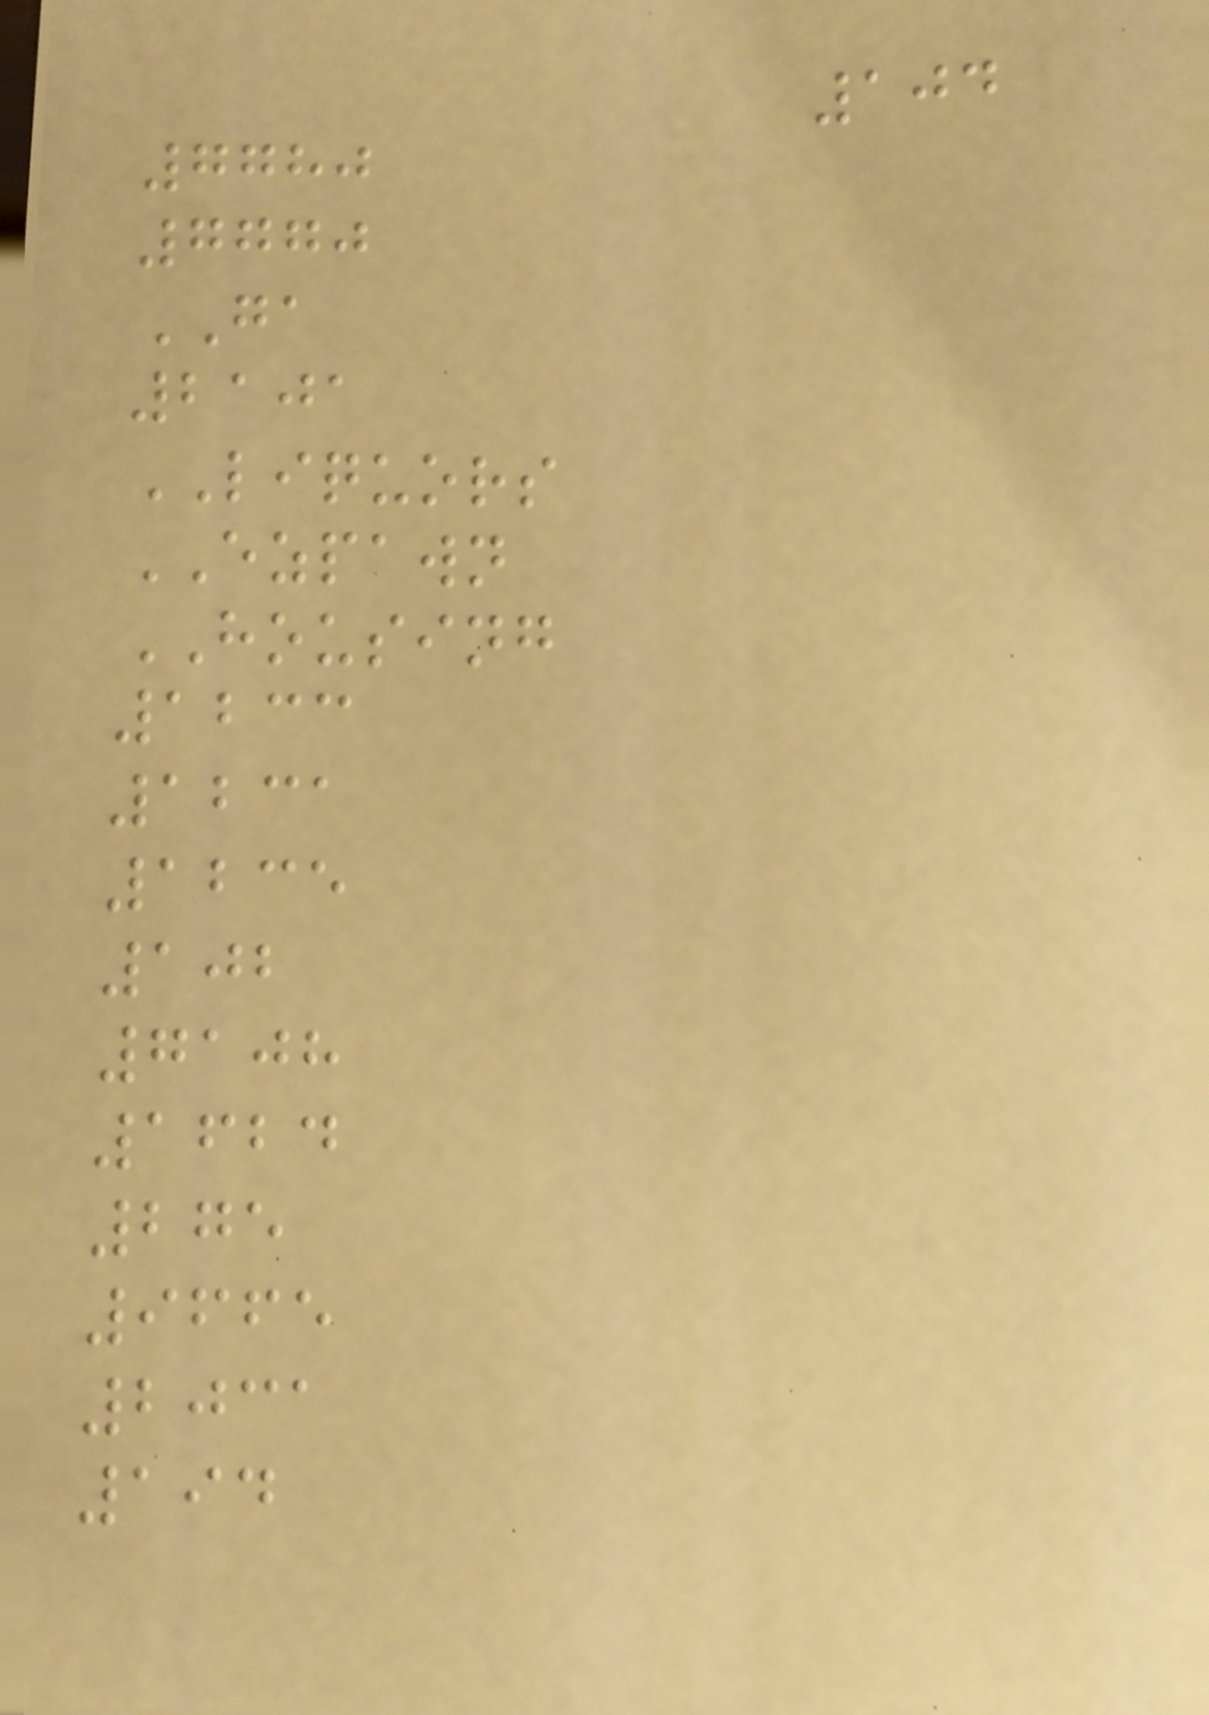104
7780
7770
GA
2101
LIQUORS
EZPAWN
HOUSING
1233
1231
1235
102
7108
1624
275
9665
2031
194
